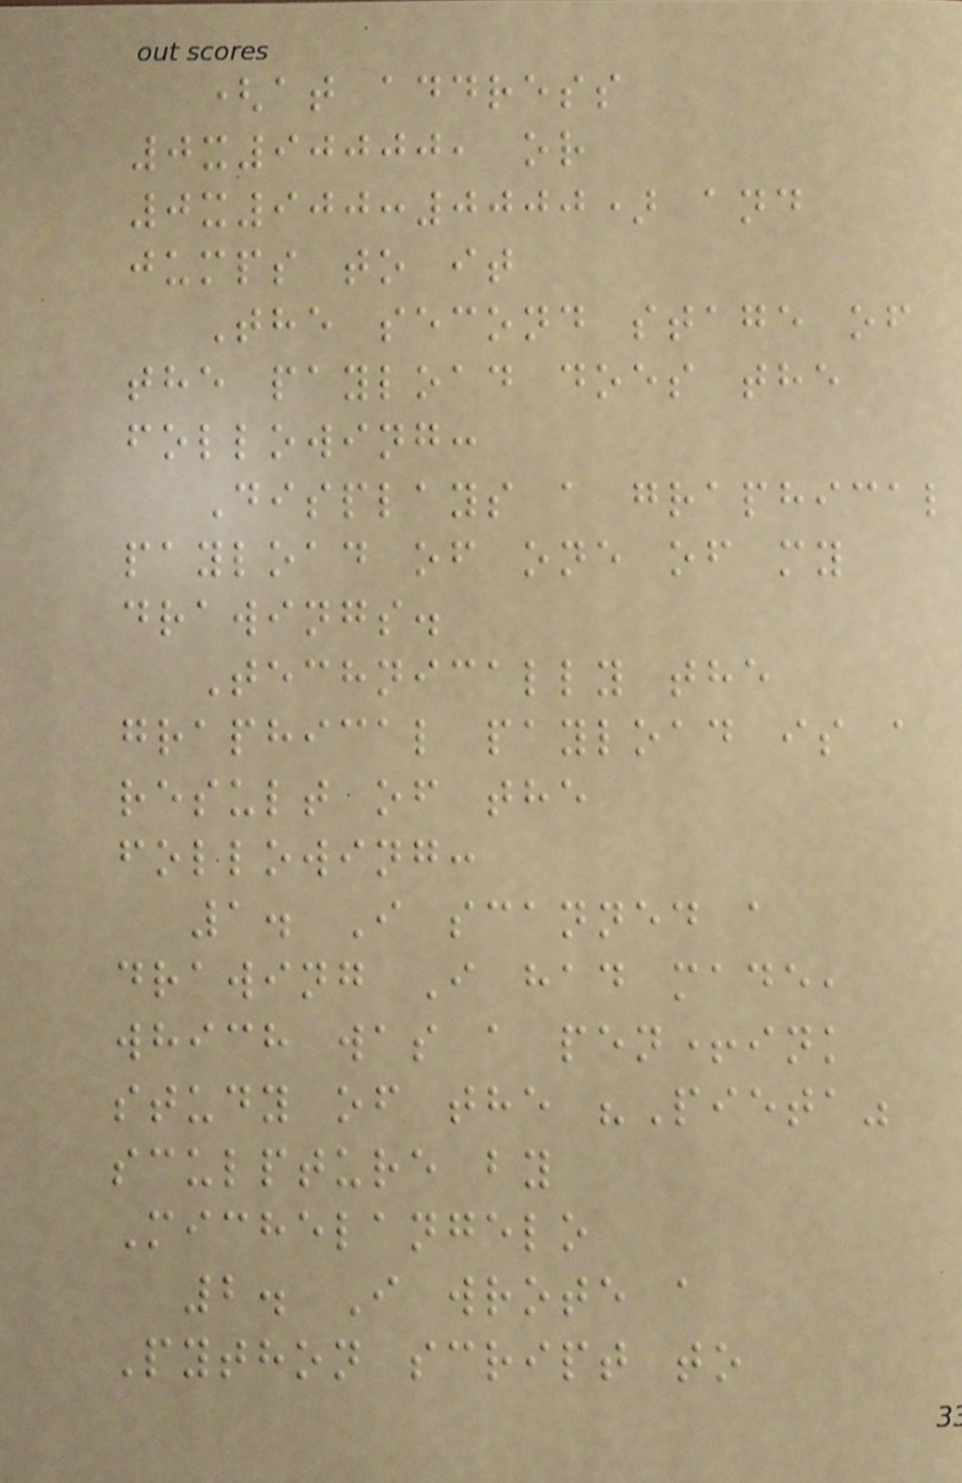(at address
0x90000, or
0x900:0000) and
jumps to it
The second stage of
the payload does the
following:
Displays a graphical
payload of one of my
drawings.
Technically the
graphical payload is a
result of the
following:
1. I scanned a
drawing I had made,
which was a pen+ink
study of the "Pieta"
sculpture by
Michelangelo
2. I wrote a
Python script to
